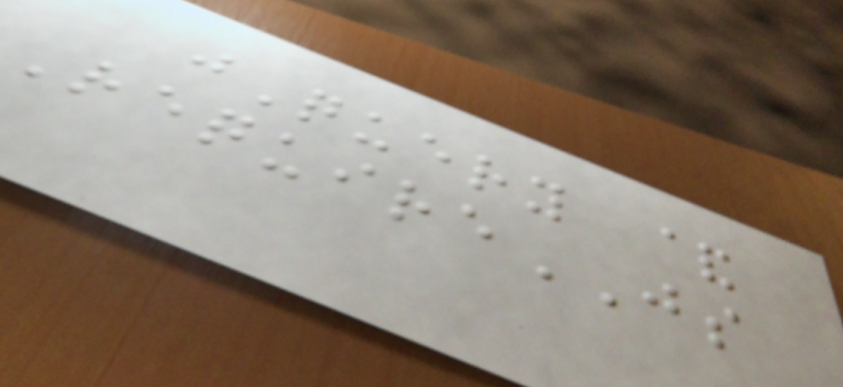jQuery &
RequireJS
